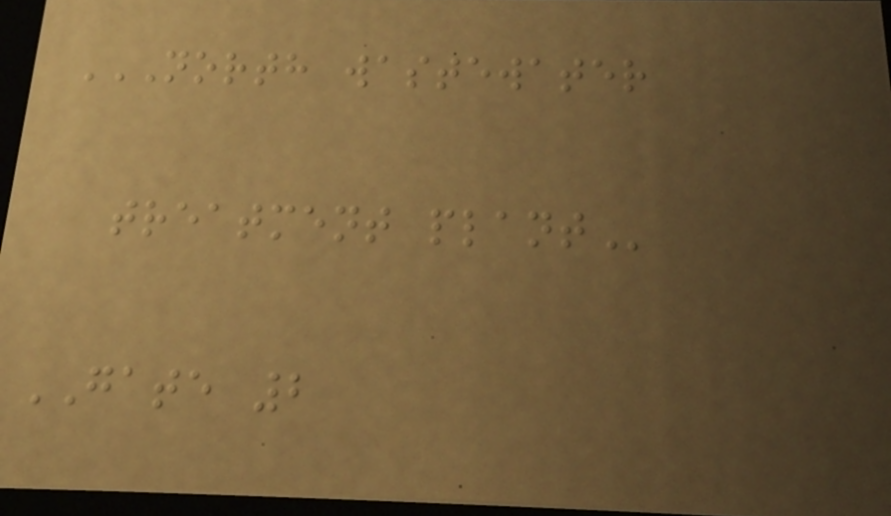NORTH WASTEWATER
TREATMENT PLANT
GATE 2
